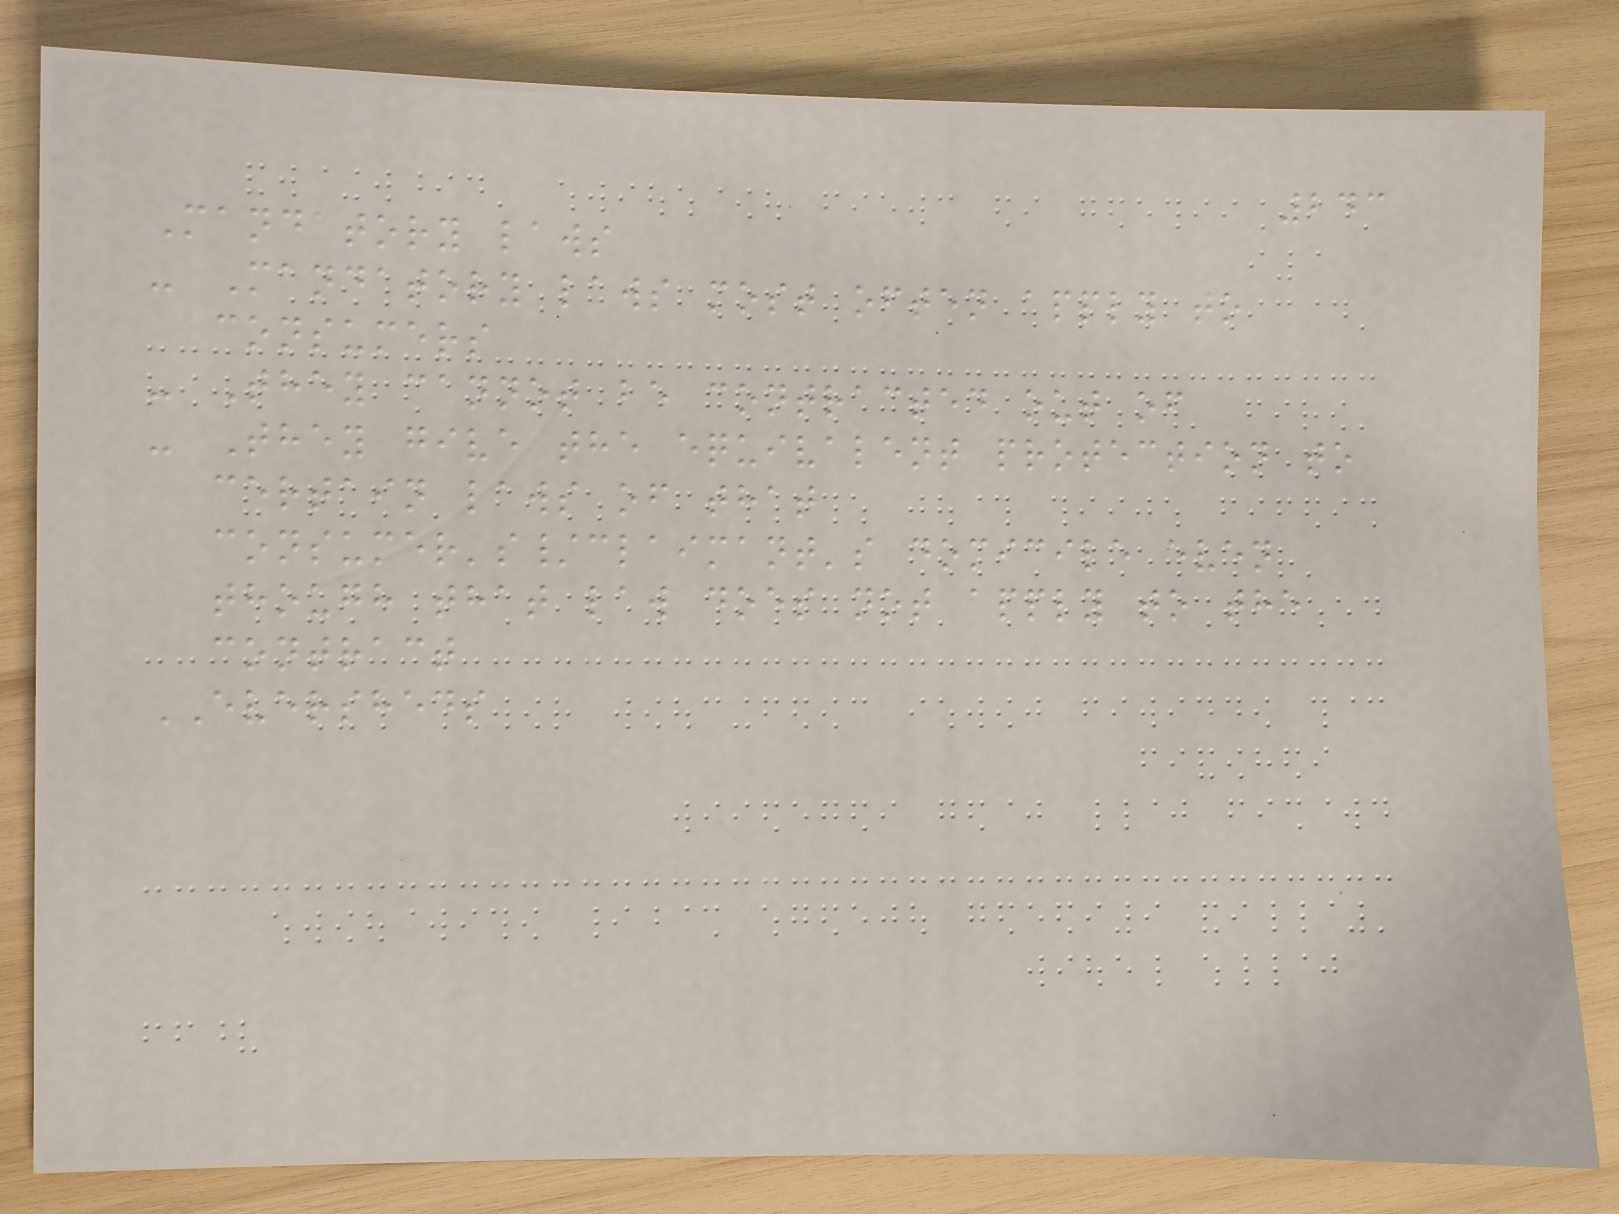243
Mandatory laws
- Mandatory laws most often apply to
consumers
- They cannot be contracted out of
- They give the equivalent protection to
certain laws of that
consumer's/claimant's domicile even
though that law does not apply to the
contract
EVERSHEDS
